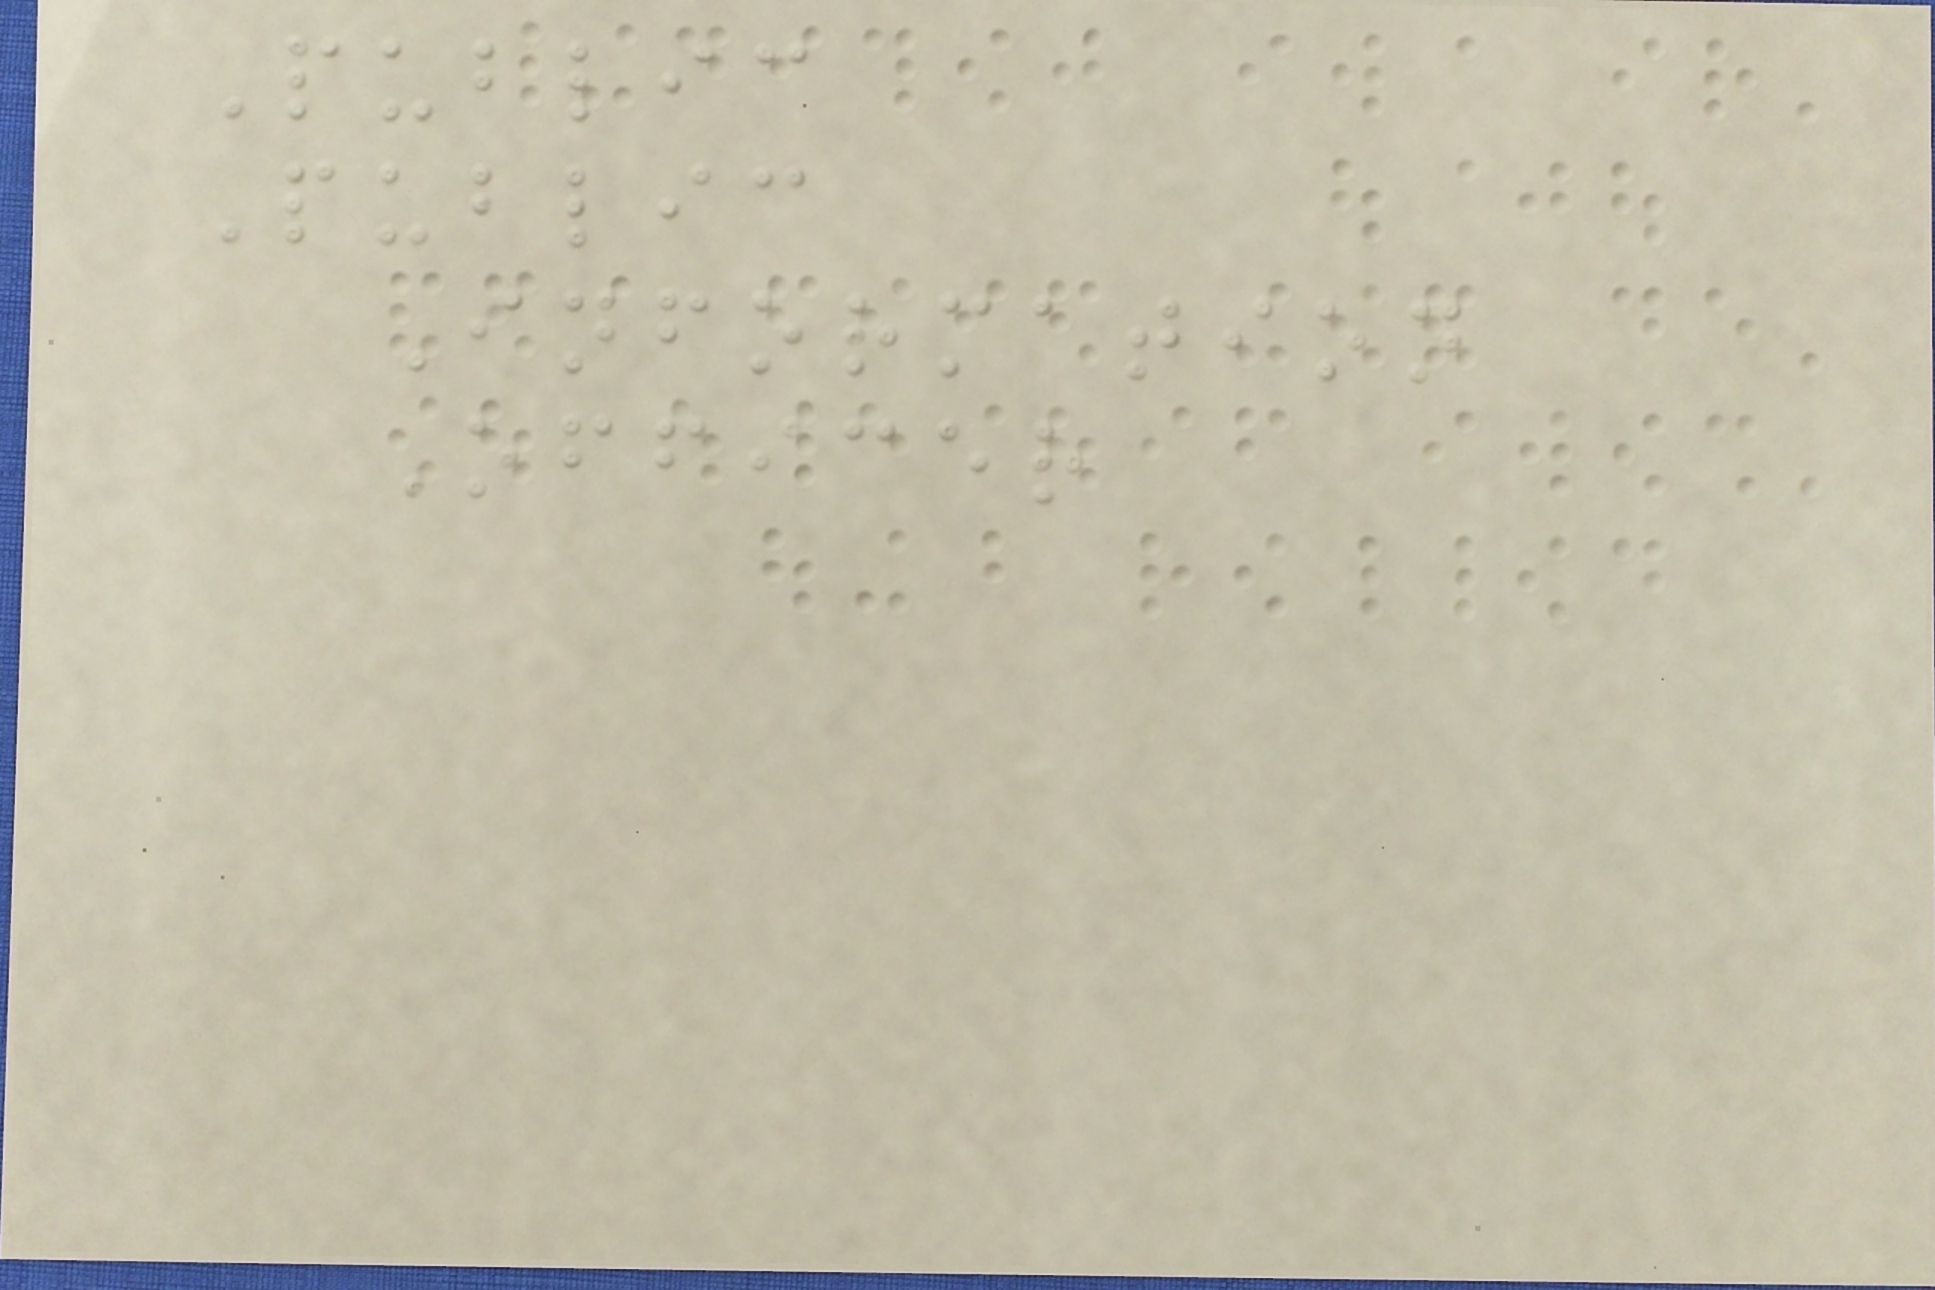Public
Public
Information
Officer
